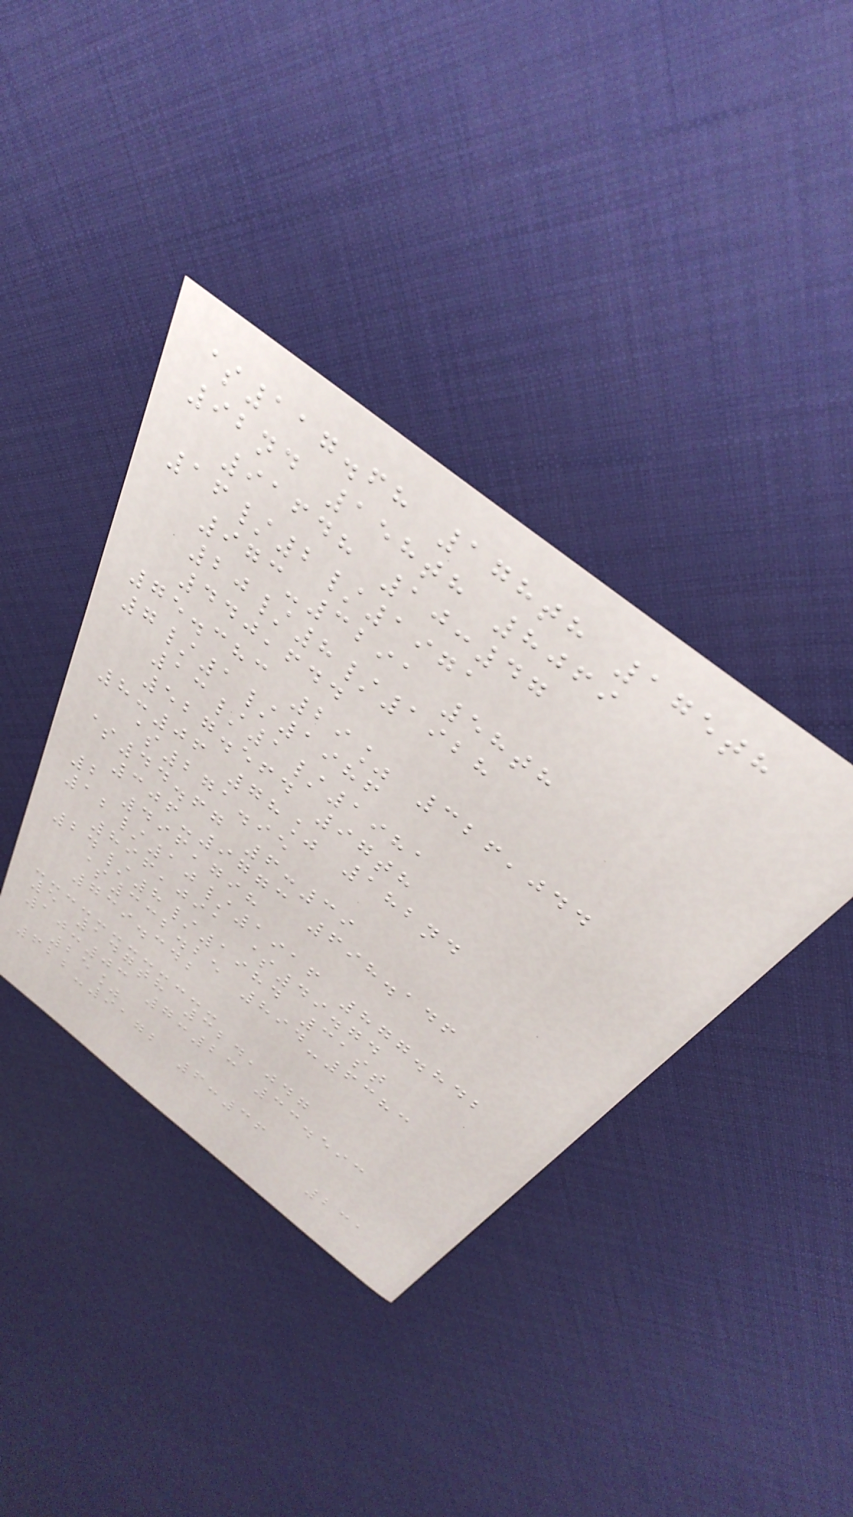$117.68 178th 175th
92nd 158th 8069
91648 10:47
16/2/1971
973-3291 58th
20/8/1928
440,644
75.383 29% 326,044
7/1/1986
13/1/1981
527.564 97th
8:06 78% 182nd
$271.95
$44.67 6:39
306-9773 698.146
2 496,798
12/10/1916 877.842
896,091 $49.74
24/8/1984 31st
$332.25 894-6383
739.342
5 147th 324,047
10:03 7:23 33.593
25%
622-9172 6:36
231
